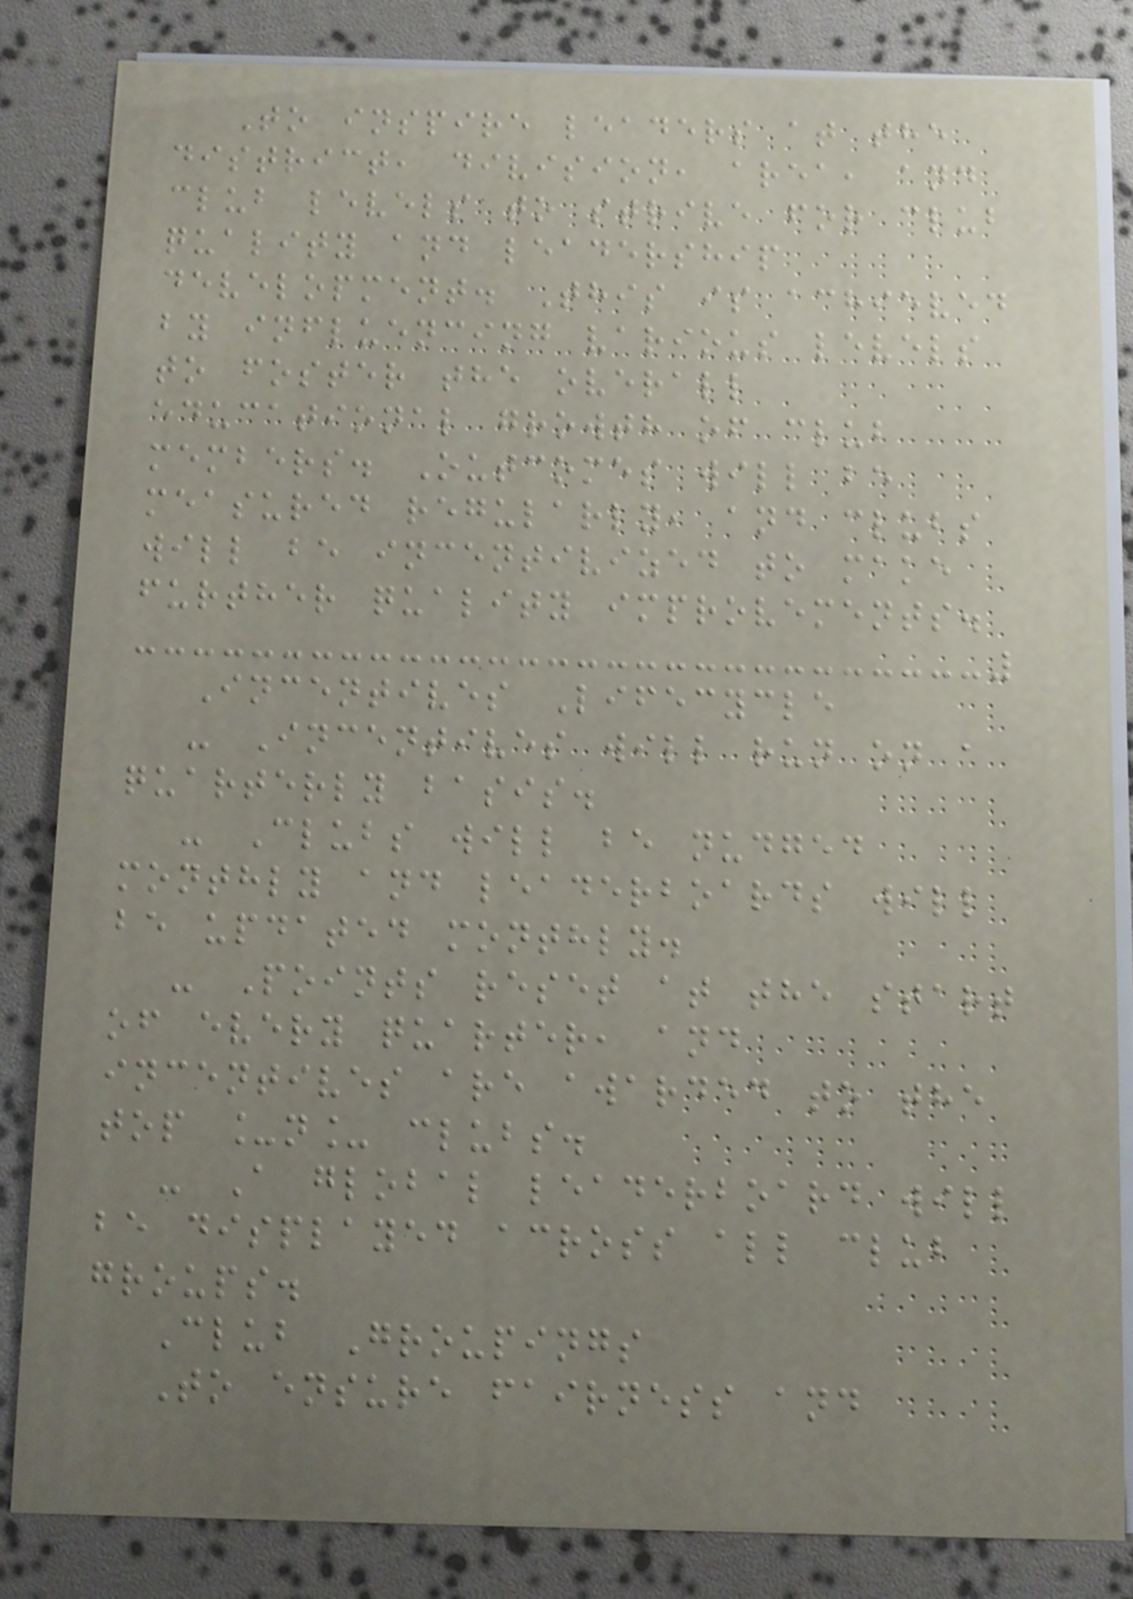To inspire leaders at the
district, division, area, and
club levels to strive for club
quality and leadership
development. This is achieved
by influencing various levels
to foster the overall
educational growth of club
members. Outcomes will be
measured regularly, and clubs
will be incentivized to make
further quality improvements.
Incentives Lifecycle
- Incentives will run on a
quarterly basis.
- Clubs will be nudged
monthly and leaderboards will
be updated monthly.
- Points reset at the start
of every quarter, and
incentives are awarded to the
top _n_ clubs.
- A global leaderboard will
be displayed across all club
groups.
Club Groupings
To ensure fairness and
